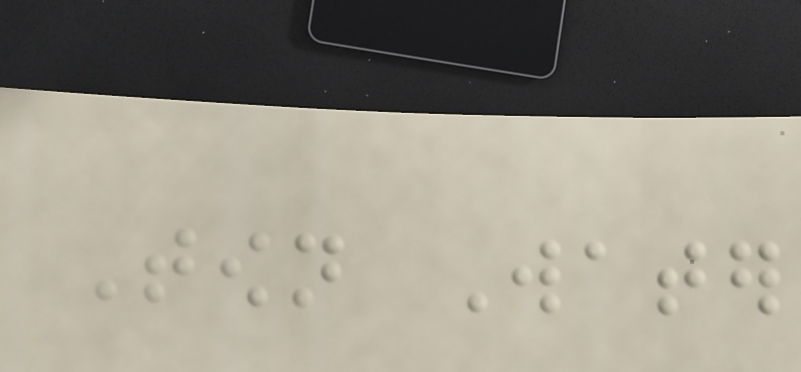Town Water
